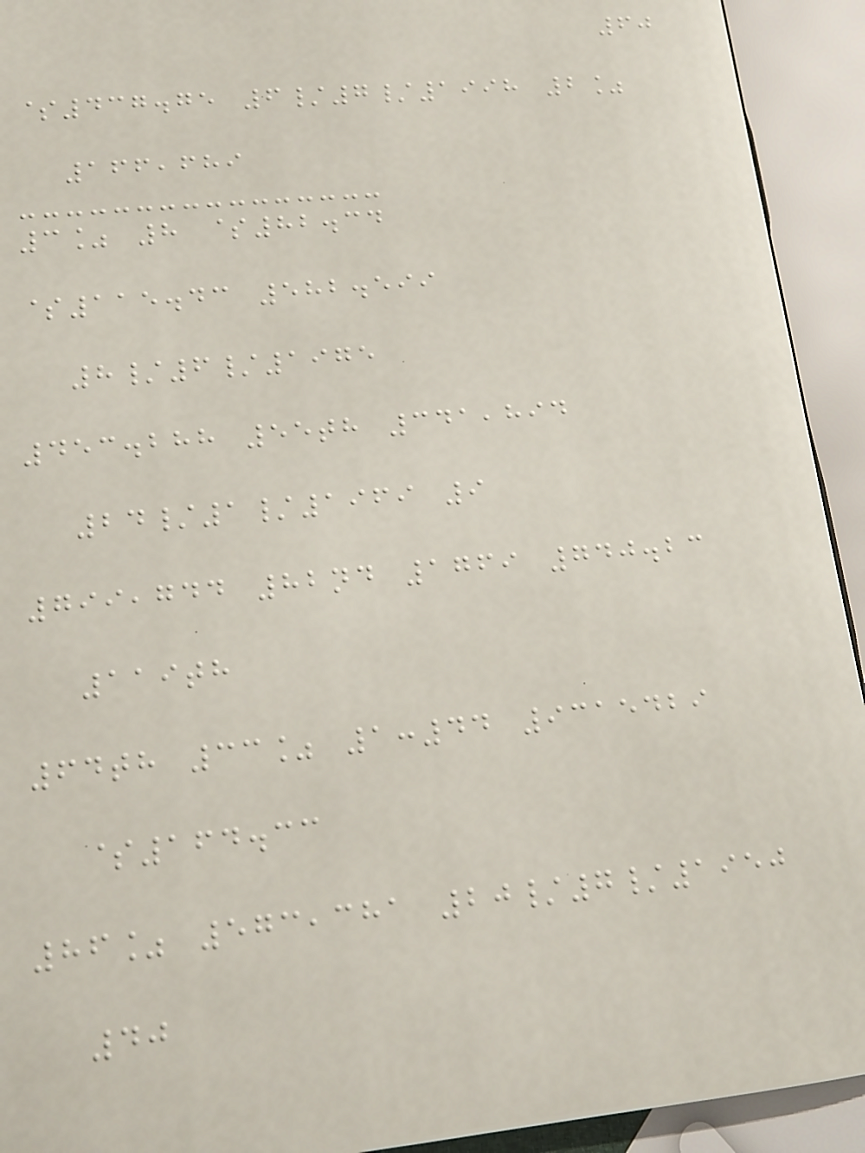60
$437.75 6/7/1998 2%
166,689
3% 8 $82.34
$115.43 582.599
8/6/1975
453.288 55th 341,894
24/1/1969 9
799,744 82nd 1769 740.23
119th
64th 33% 1:44 9315429
$164.33
86% 573,381 20/7/1950
40
